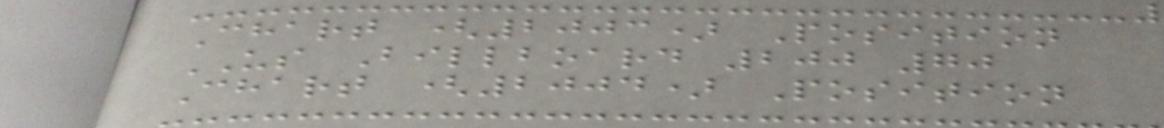Chart (2003) Position
US Billboard 200 70
Chart (2004) Position
